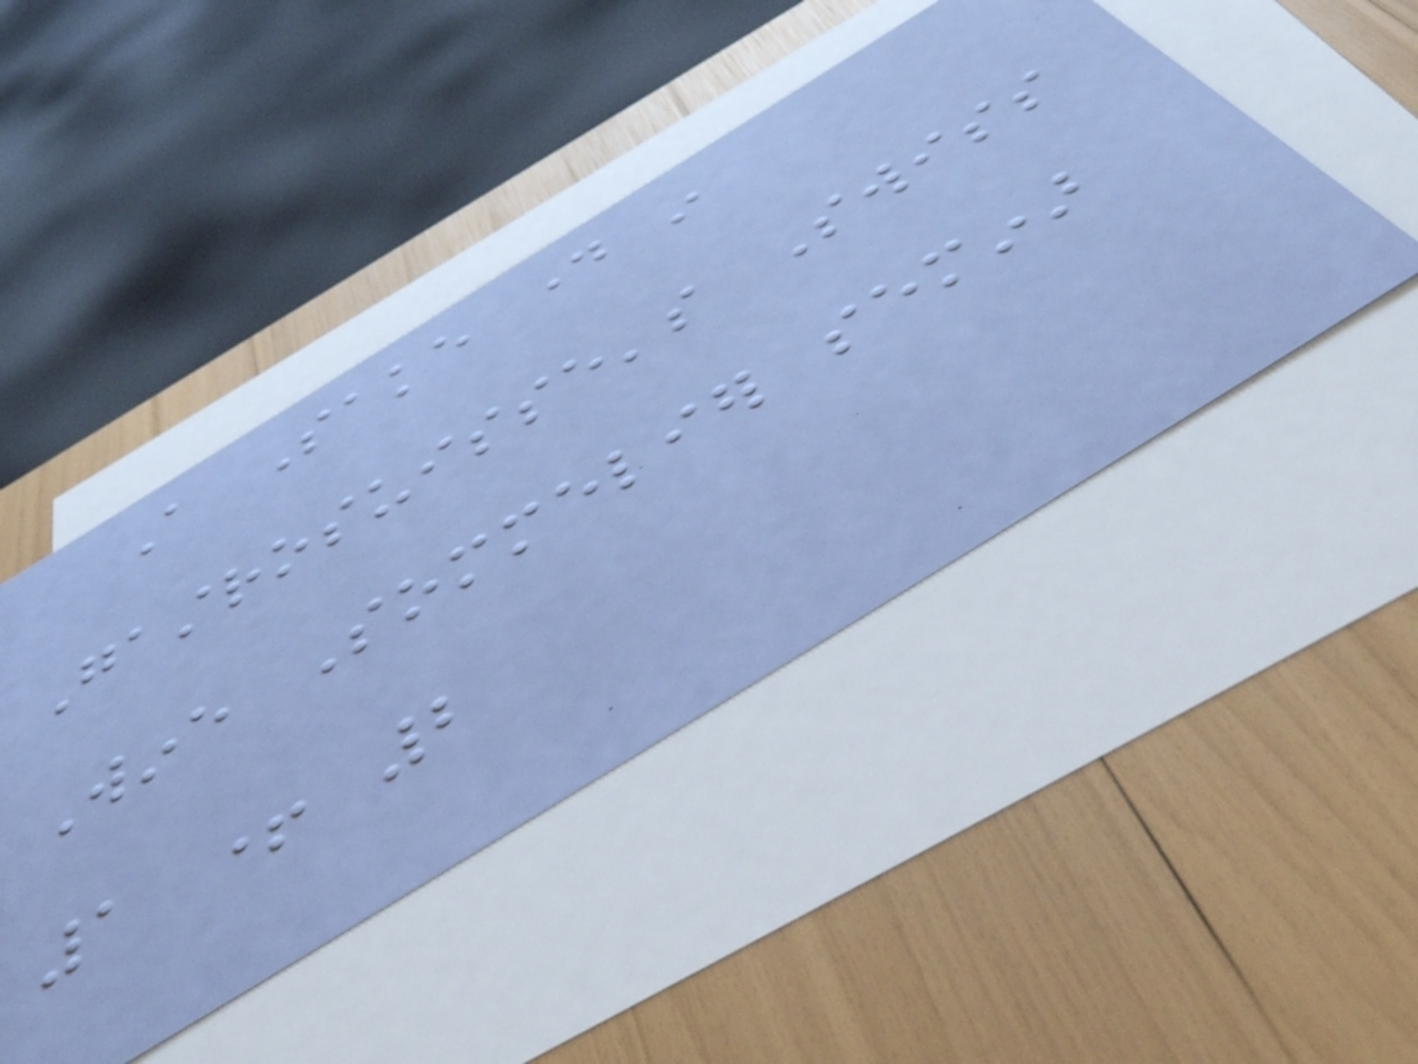A Sake day in
Gastrosuisse's Swiss
Wine Sommelier seminar
1 + 2
